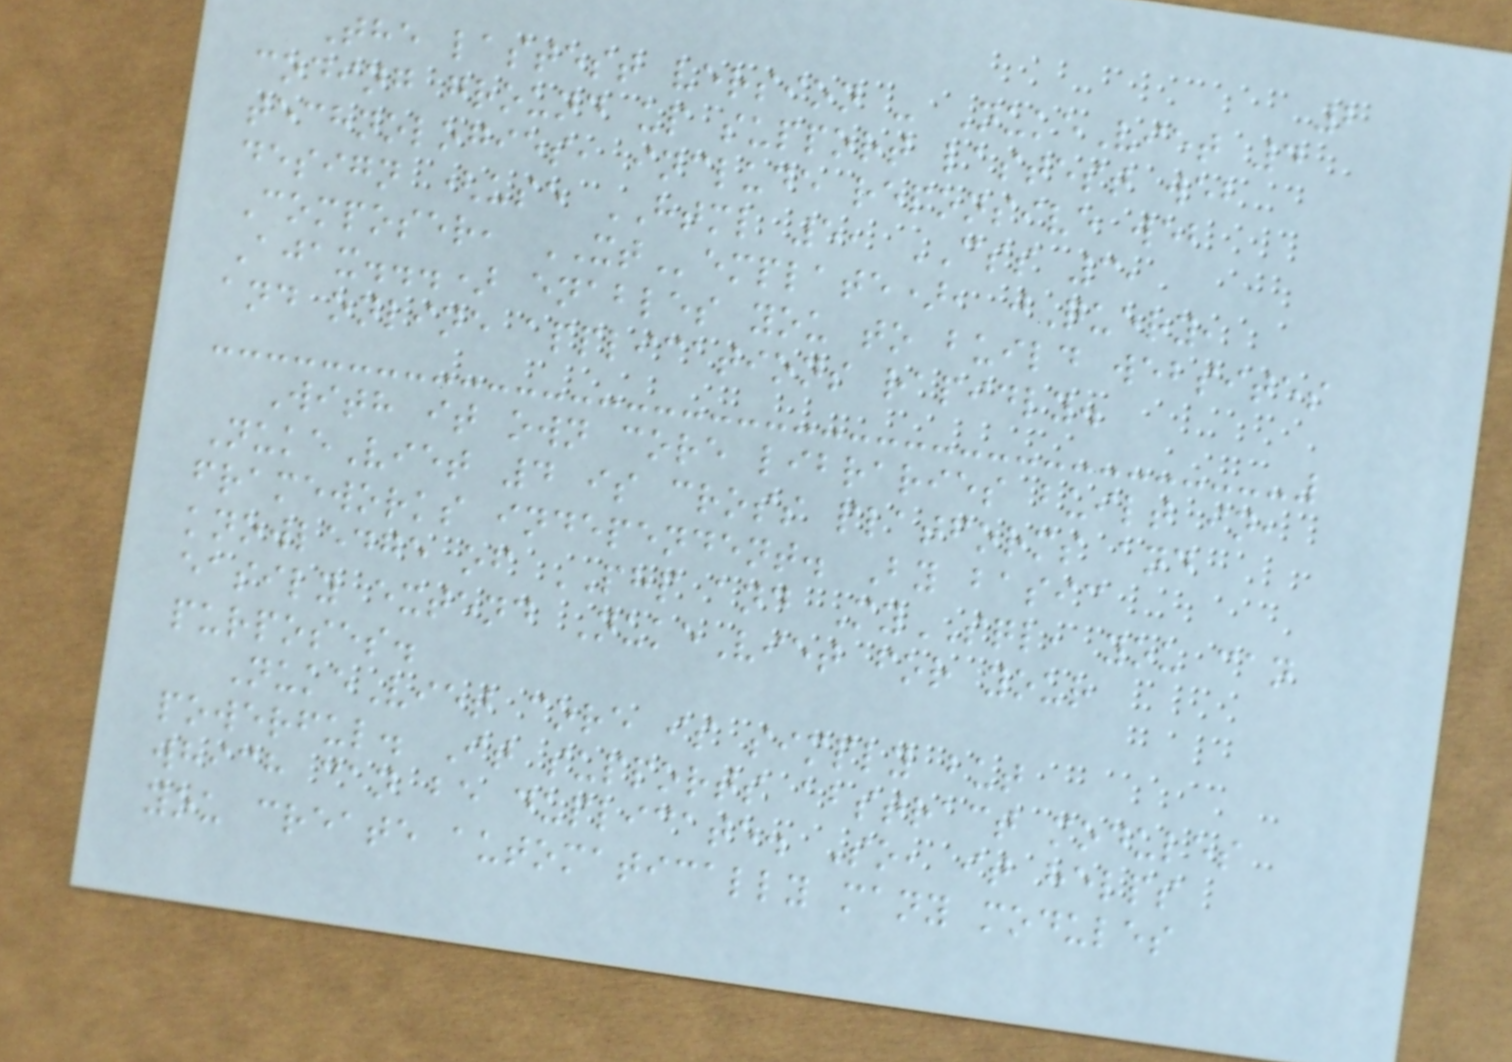2
The lastest version - NukeViet 4
coding ground up support lastest web
technologies, include reponsive web
design (use HTML 5, CSS 3,
Composer, XTemplate), jQuery,
Ajax...) enables you to build websites
and online applications rapidly.
With it own core libraries built in,
NukeViet 4 is cross platforms and
frameworks independent. By basic
knowledge of PHP and MySQL, you can
easily extend NukeViet for your
purposes.
NukeViet core is simply but
powerful. It supports abstract modules
which can be duplicate. So, it helps
you create automatically many modules
